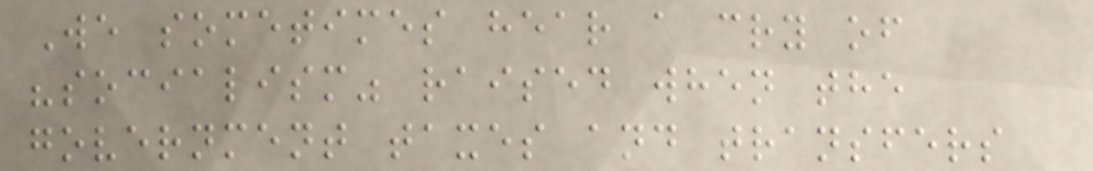We sometimes hear a cry of
"socialism" raised when the
government taxes and transfers
